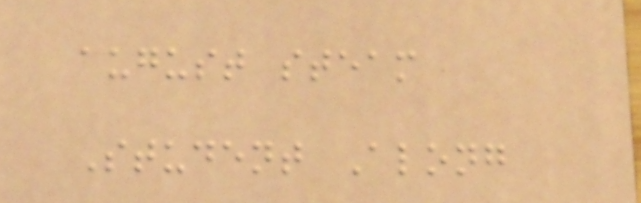august steam
Student Along
